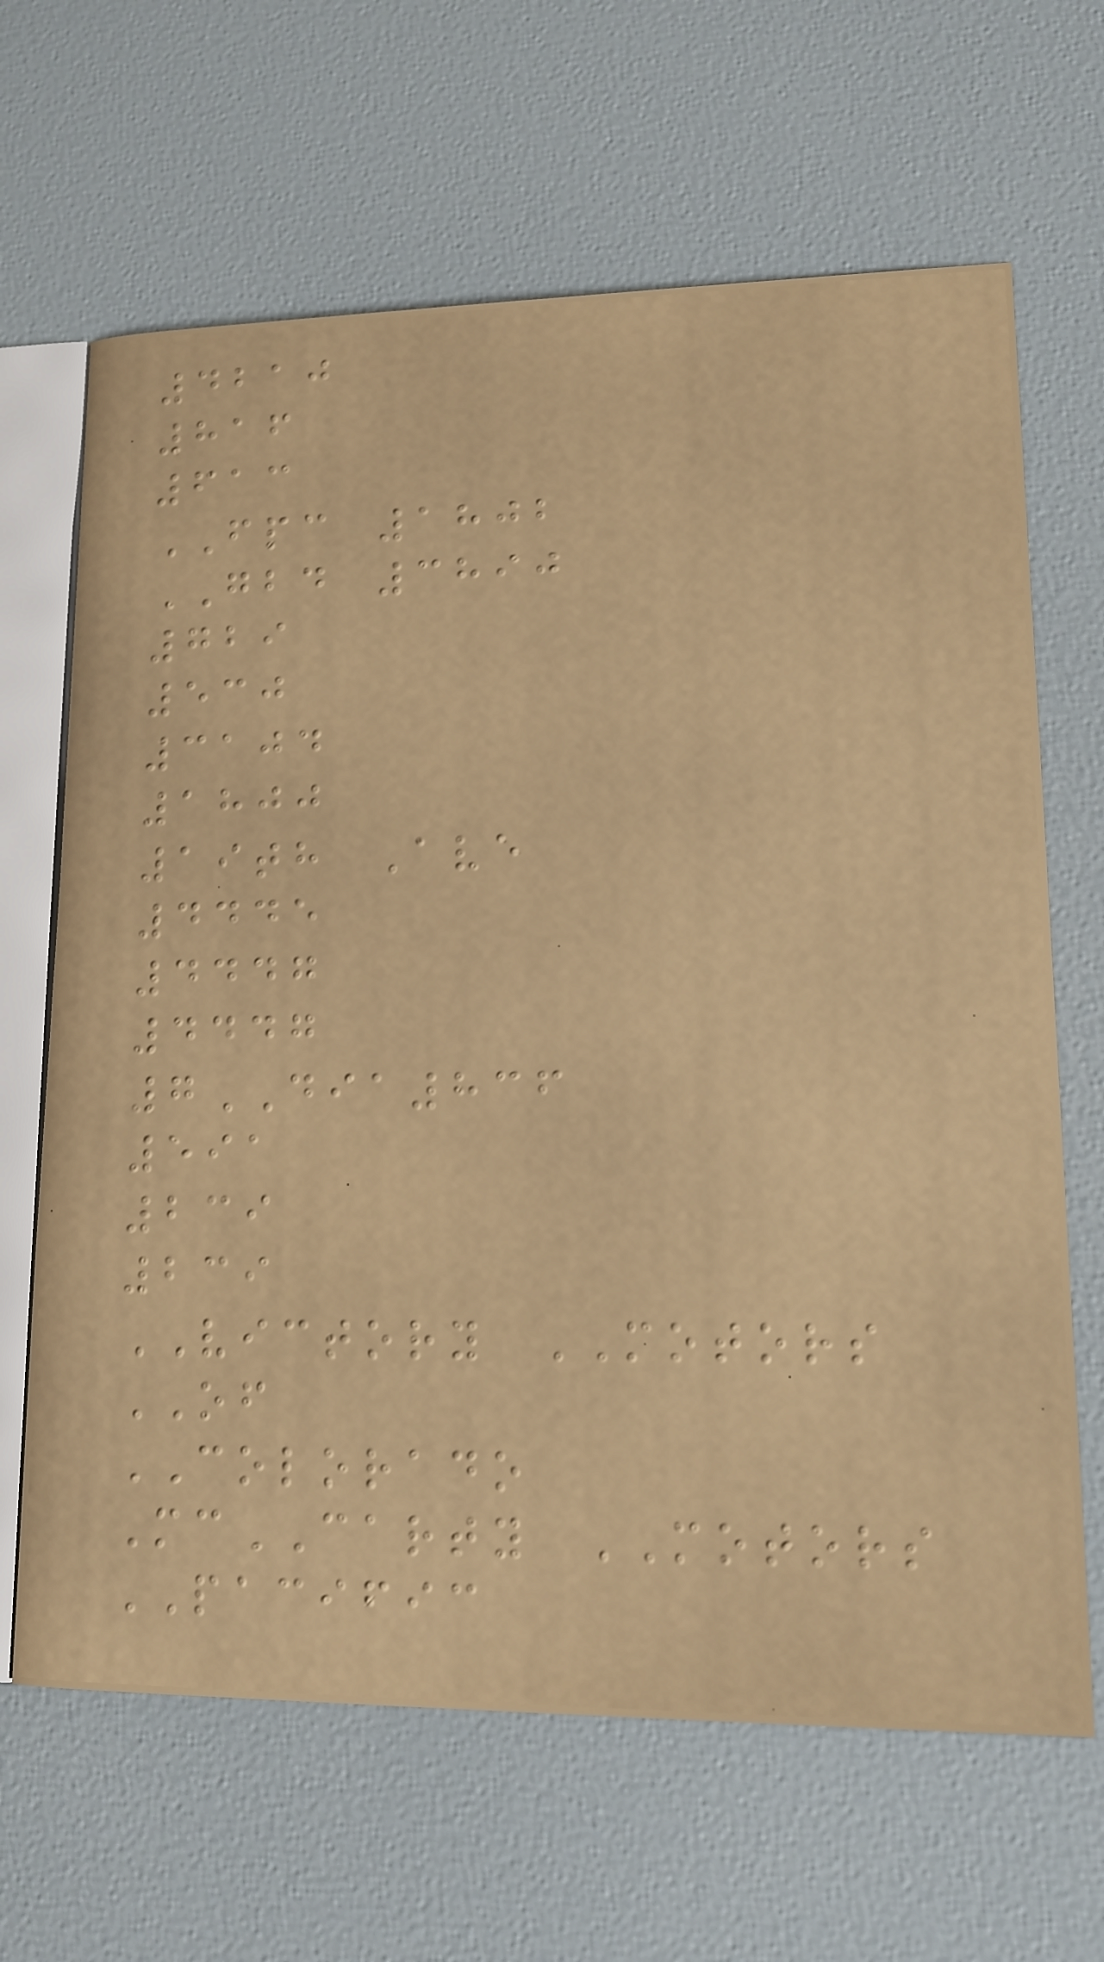4210
816
613
FPC 1802
GBD 3890
729
530
3104
1800
19th Ave
4445
4447
4447
7DIA836
591
239
239
VICTORY MOTORS
OF
COLORADO
McCARTY MOTORS
PACIFIC
